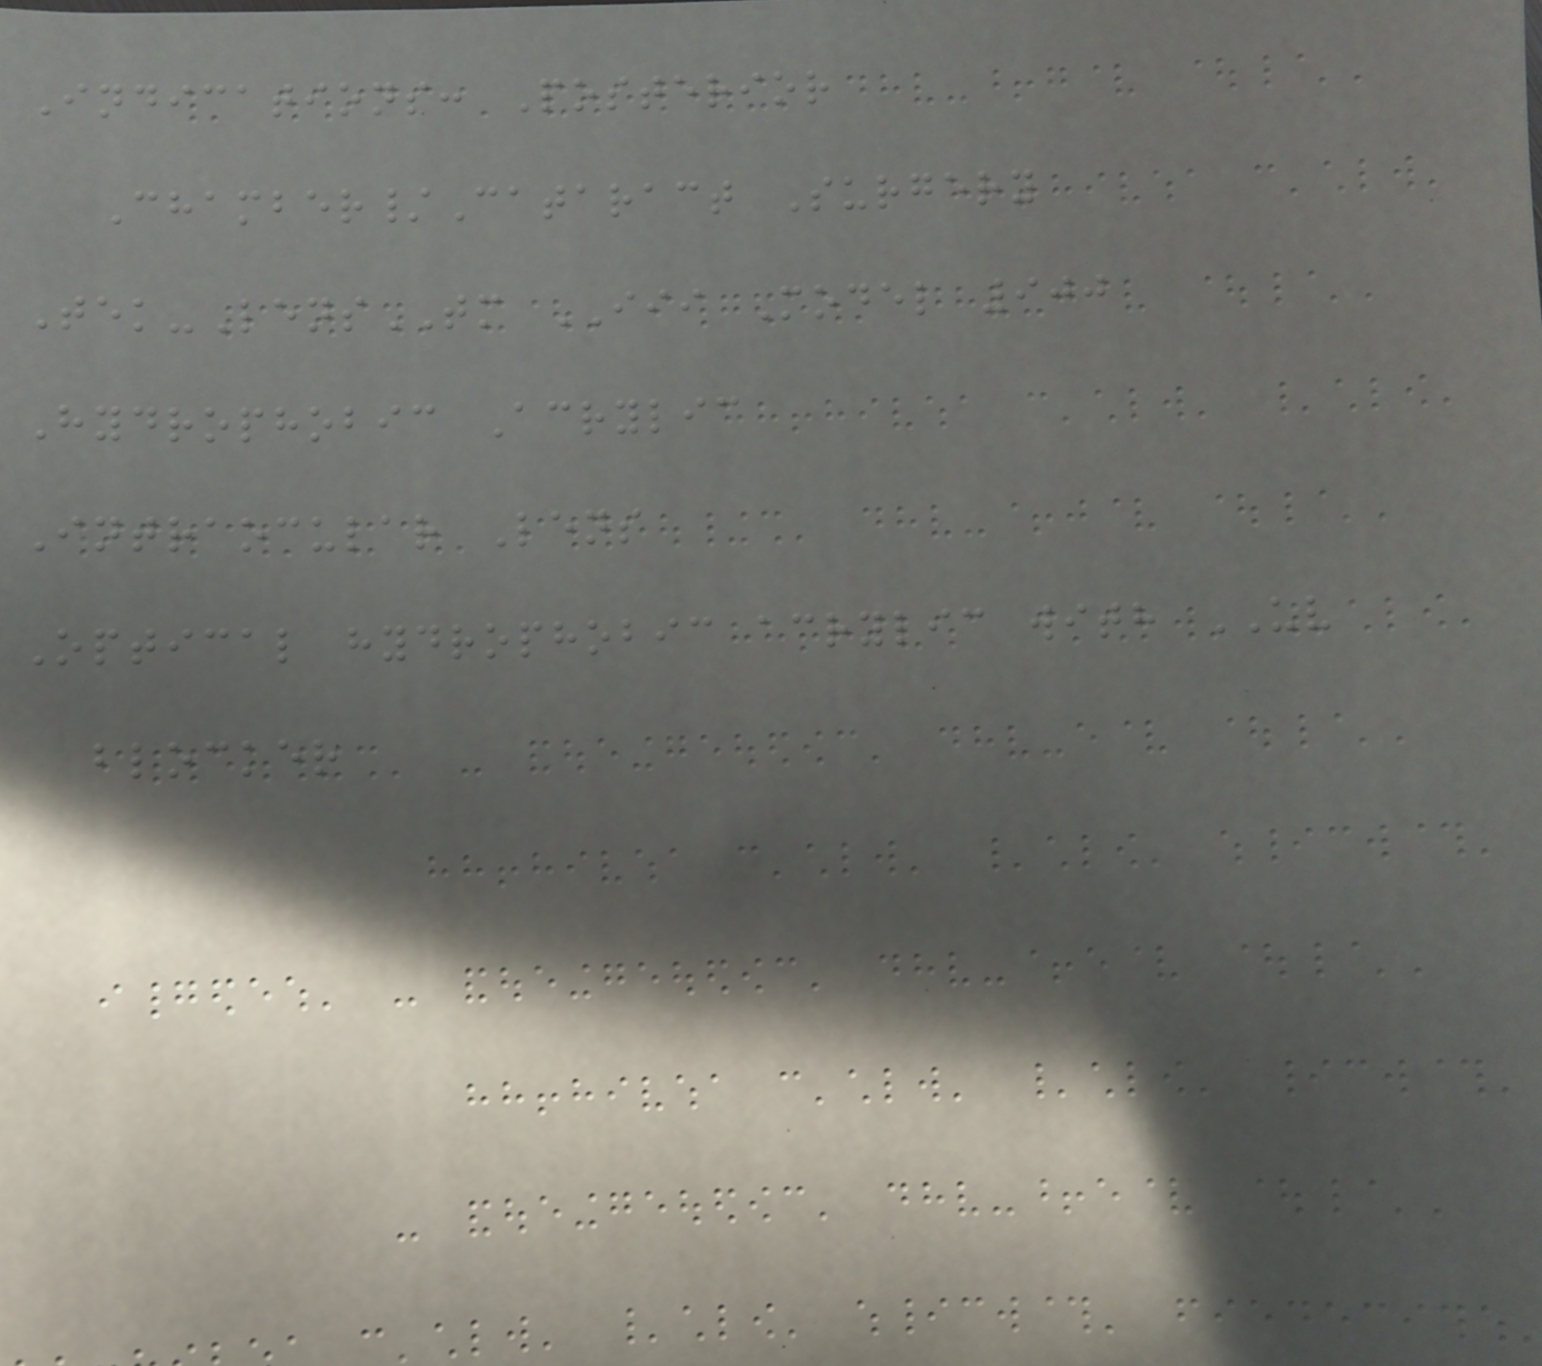Indications: Posterior
Chamber/Cataract Surgery
Tek-LensTM III Model 900
Hydrophobic Acrylic
Intraocular Lens
Optical hydrophobic acrylic with UV
blocker
